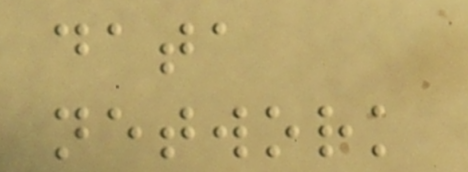data
network
